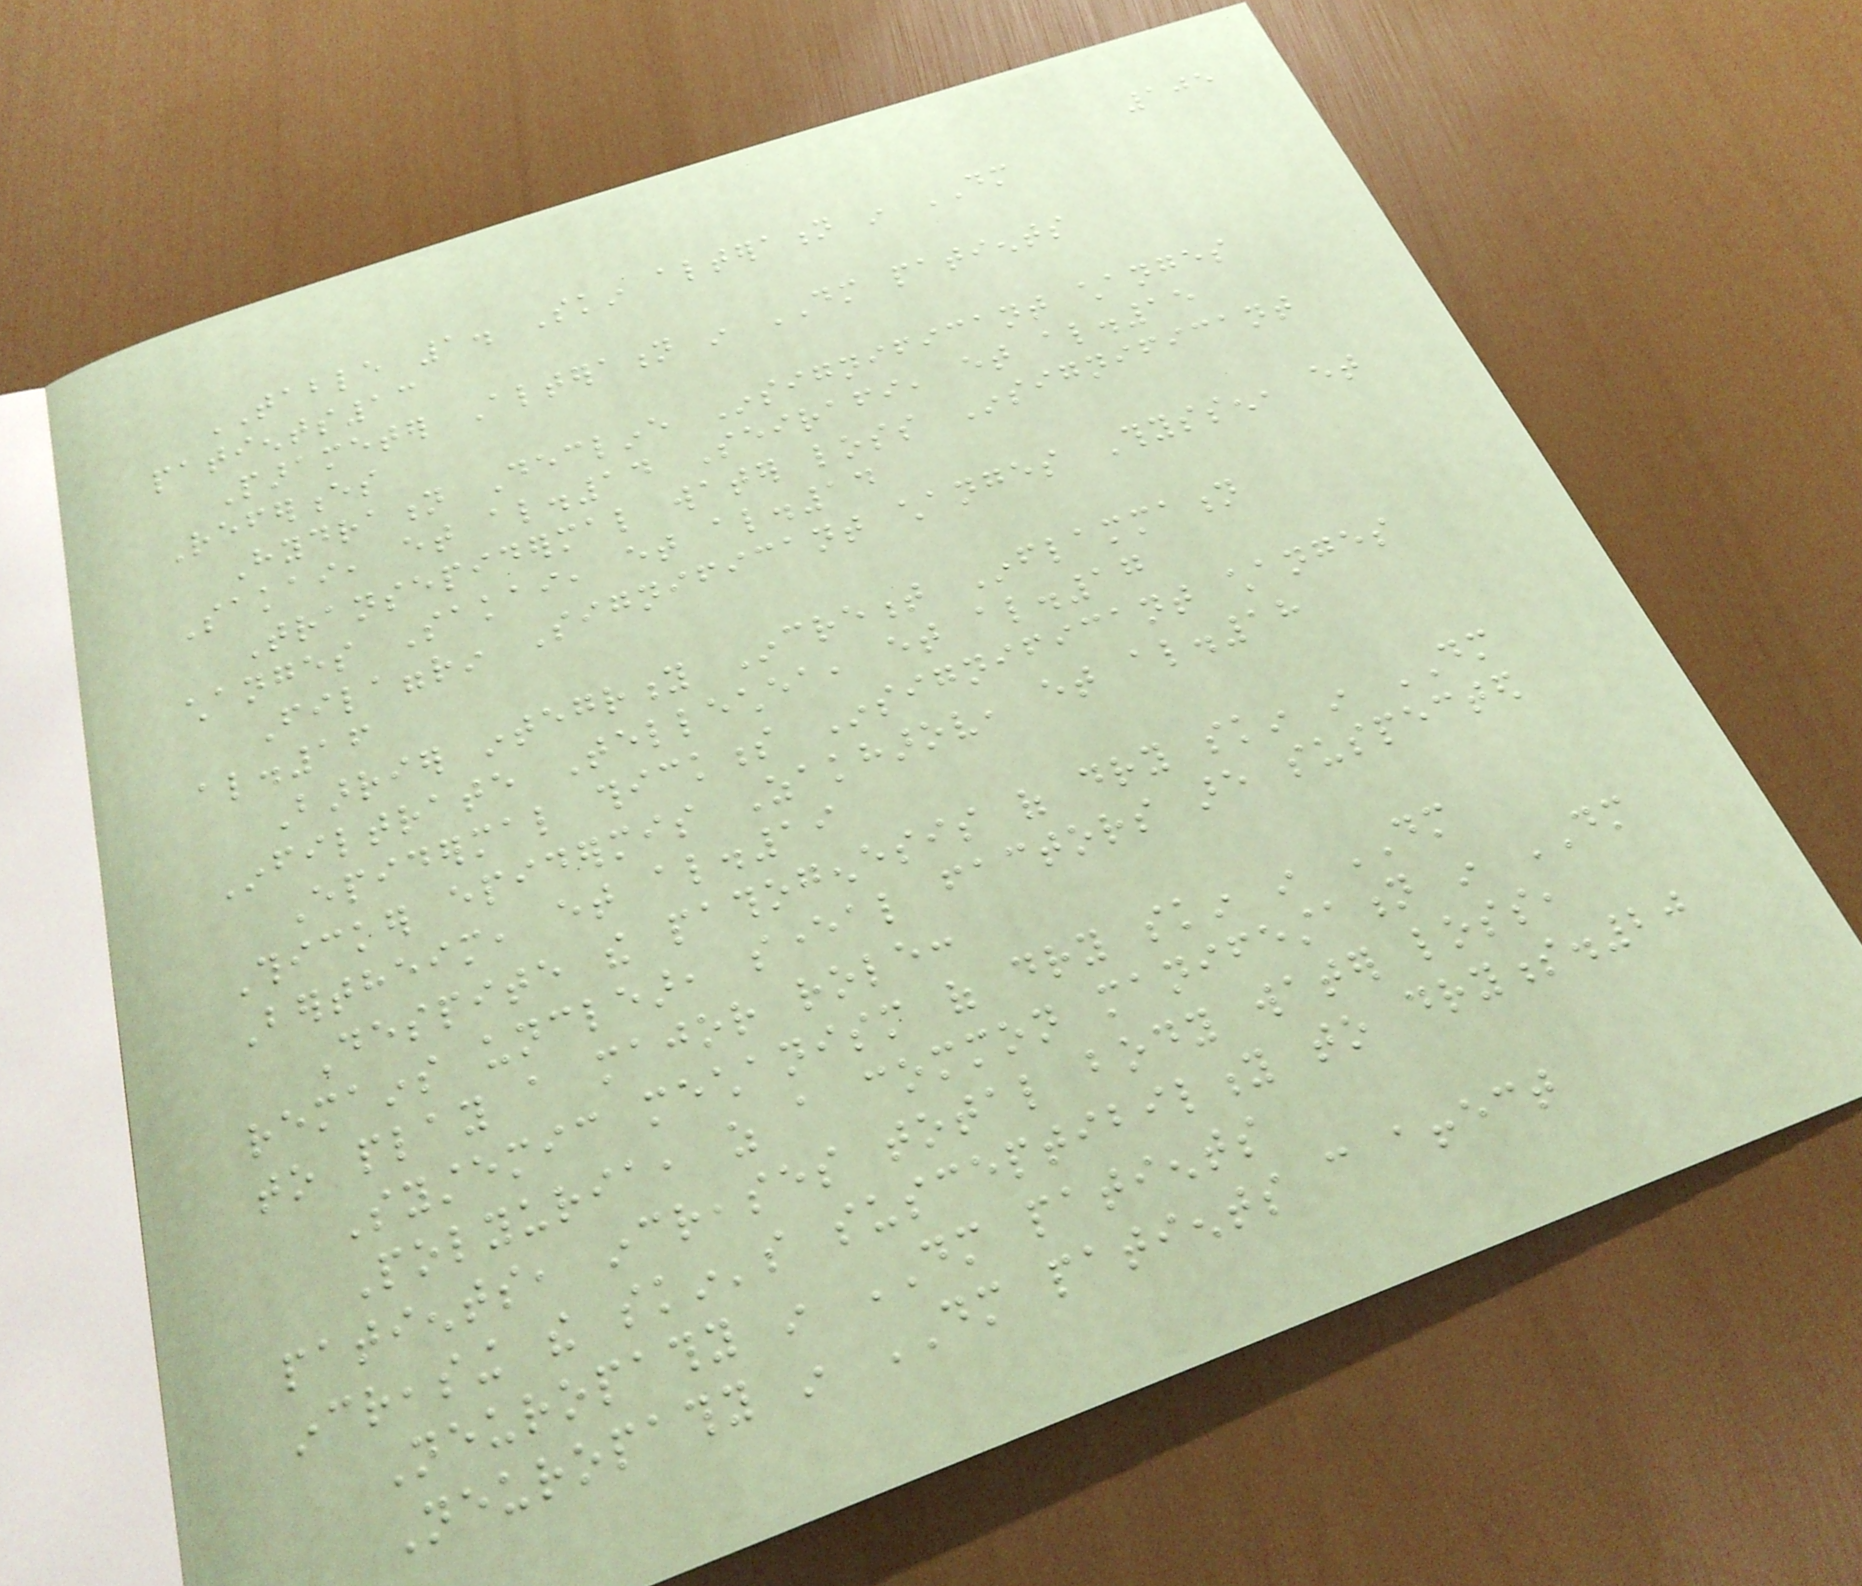105
TABLE 1. Skin alteration in DM
patients13
Parameter Alteration in DM patients
References
Hydration Decline Insignificant changes
Sakai, et al.14 Seirafi, et al.15
Transepidermal water loss Insignificant
changes Sakai, et al.14
Filaggrin Significant changes Thyssen, et
al.16
Barrier integrity Increment Inflammation
Infiltrate Tellechea, et al.17
Epidermal thickness Insignificant changes
Thicker epidermis Zakharov, et al.18
Bertheim, et al.19
Despite the pathogenesis of dry skin in DM
remains unclear, several factors are suspected
to play a major role:
Systemic mechanism of dry skin in DM
Polyuria, as a common manifestation in DM
patients, increases total body water loss,
increasing the skin's susceptibility to dryness.20
Neuropathy in DM patients
Neuropathy in DM patients can affect
